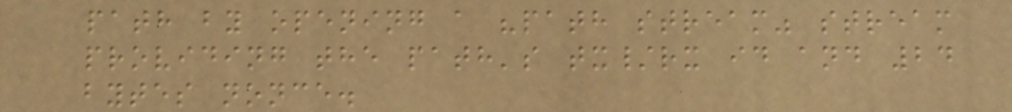path by opening a "path stream" stream
providing the path's tx/rx id and 24
bytes nonce.
